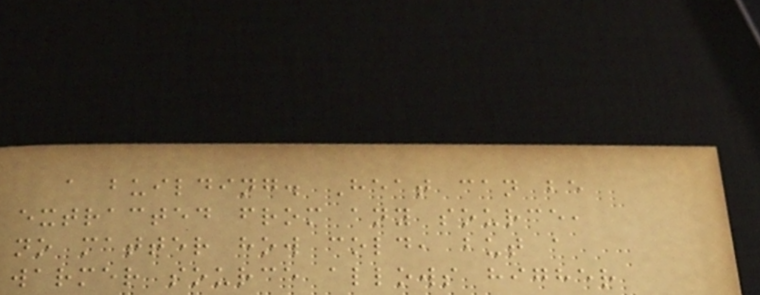a building. Heat can be
extracted from any source,
no matter how cold, but a
warmer source allows higher
